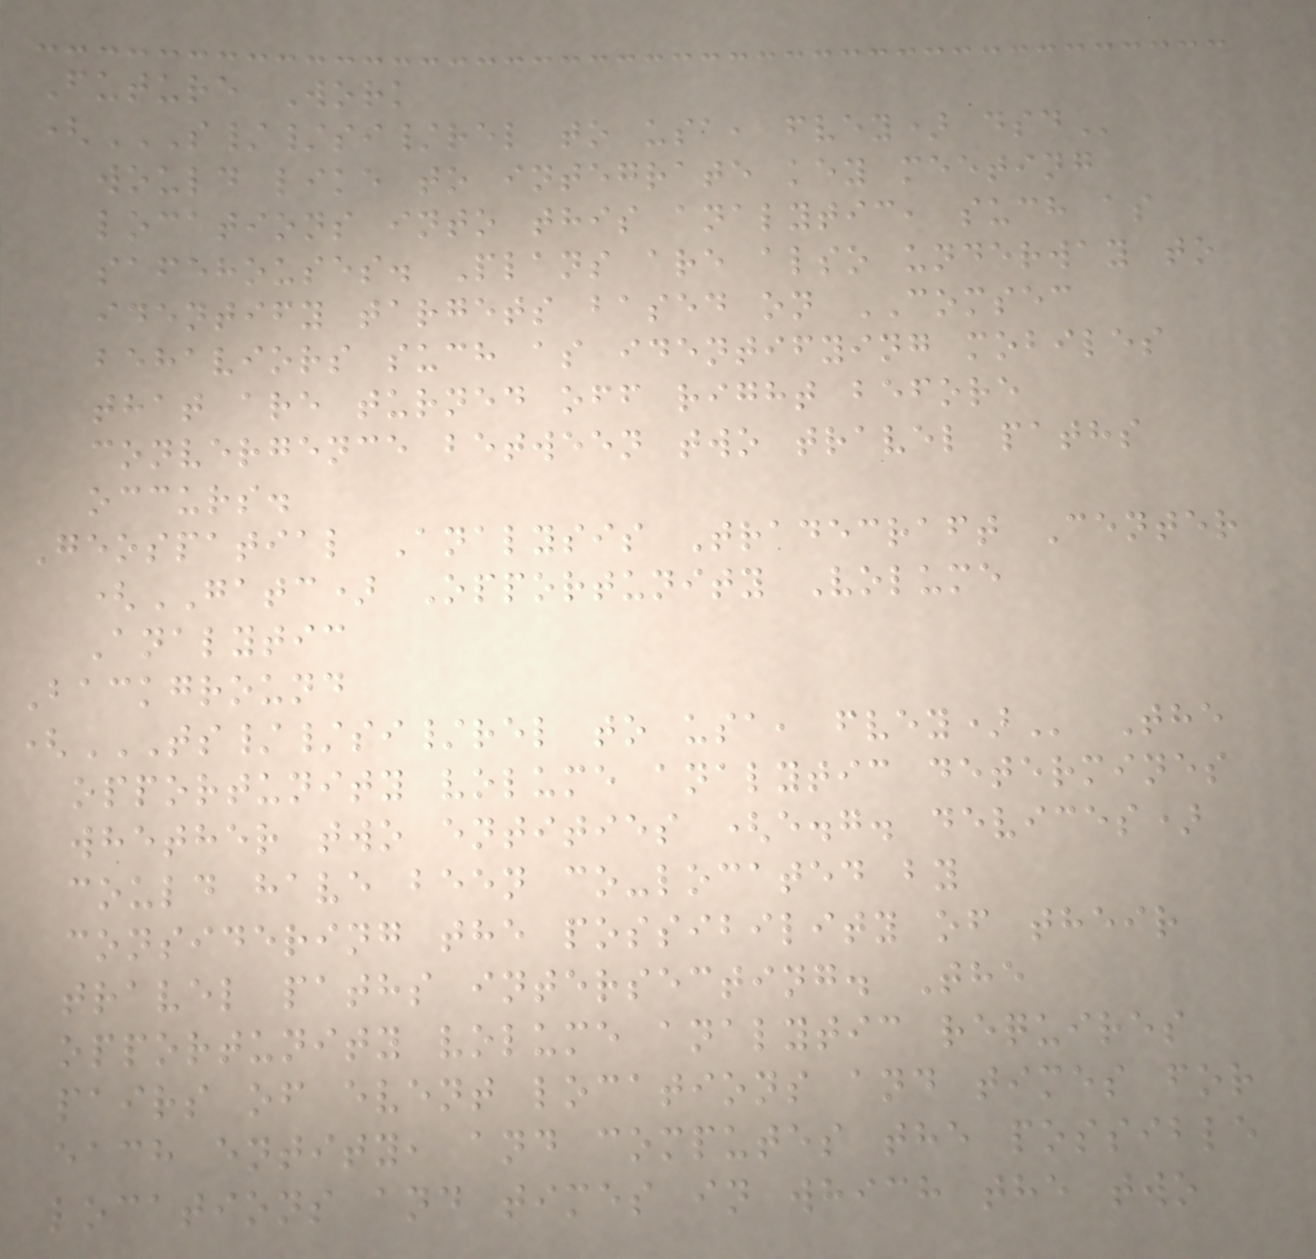Future Work
(S//SI/REL TO USA, FVEY) DSD
would like to integrate key meeting
locations into this analytic, such as
safehouses. Plans are also underway to
identify targets based on COMSEC
behaviors such as identifying mobiles
that are turned off right before
convergence between two travel paths
occurs.
Geospatial Analysis Tradecraft Center
(GATC) Opportunity Volume
Analytic
Background
(TS//SI/REL TO USA, FVEY) The
opportunity volume analytic determines
whether two entities (e.g. devices)
could have been co-located by
considering the possibility of their
travel paths intersecting. The
opportunity volume analytic requires
pairs of event locations and times for
each entity, and computes the possible
locations and times in which the two
